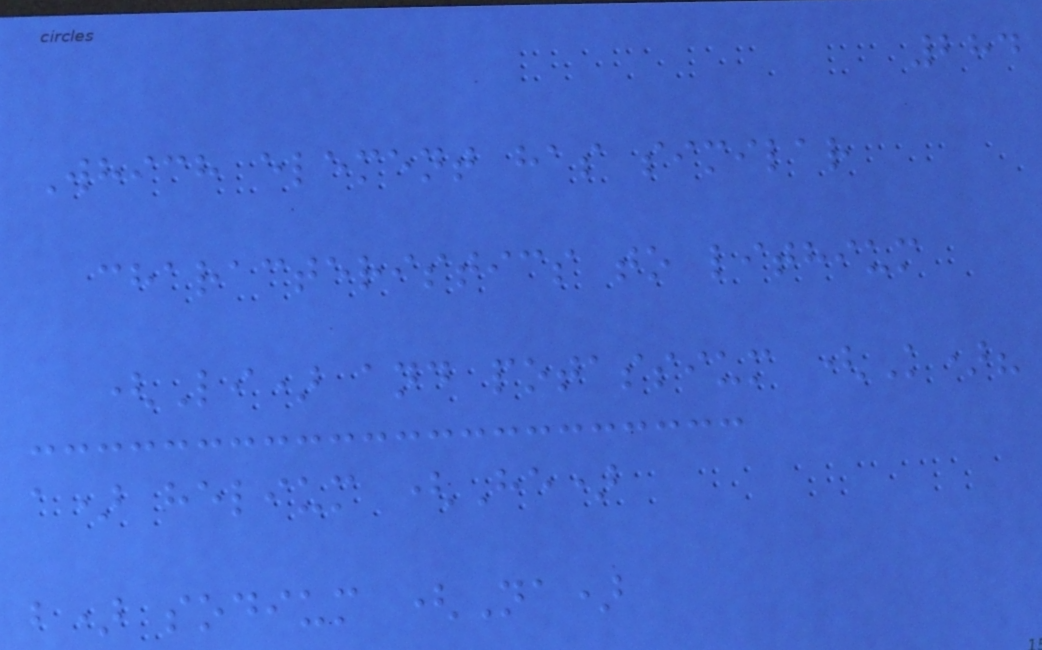284
Which element has similar
characteristics to lithium
(Li) and potassium (K)?
a) helium (He)
b) sodium (Na)
